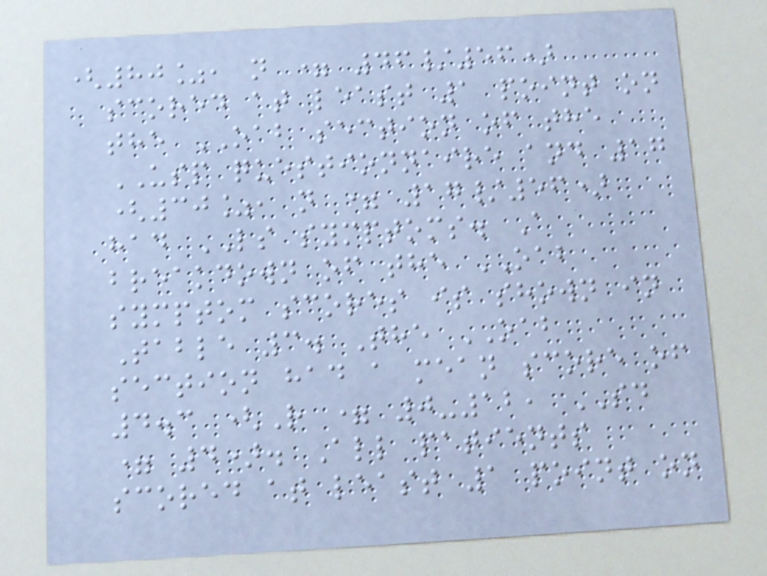(80%, n = 46/56)
scored at least 1 point on
the OAB section of the
USP questionnaire and 17
(30%, n = 17/56)
had LS symptoms. A
breakdown of the OAB
symptom scores is shown in
Table 3. The OAB
section had a mean score of
4.3 (R = 0-12, SD
= 4). All patients
scored at least 1 point on
